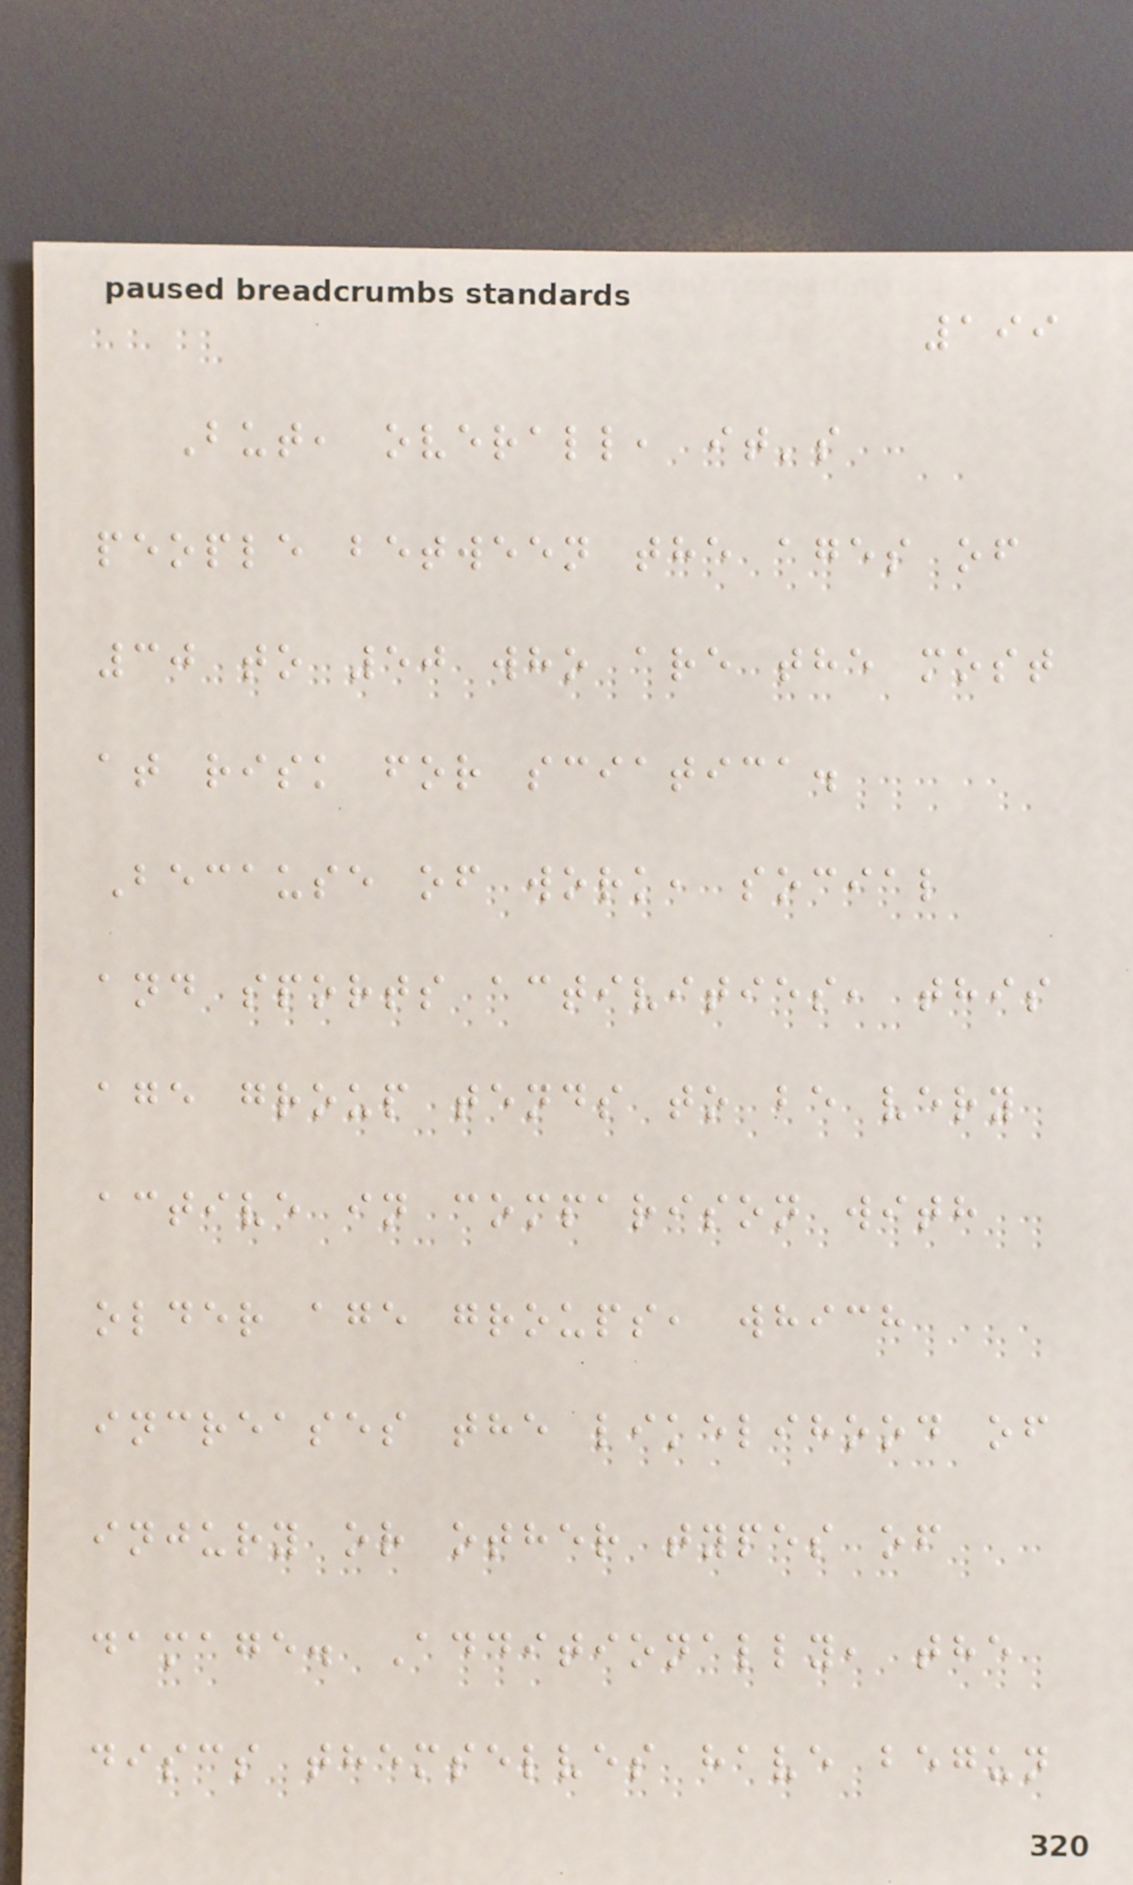199
But, overall, it's
people between the ages of
30 to 50 who are the most
at risk for sciatica.
Because of work, social
and sports activities, this
age group tends to be very
active in comparison with
older age groups, which
increases the likelihood of
injury or other types of
damage. Additionally, the
discs themselves have begun
